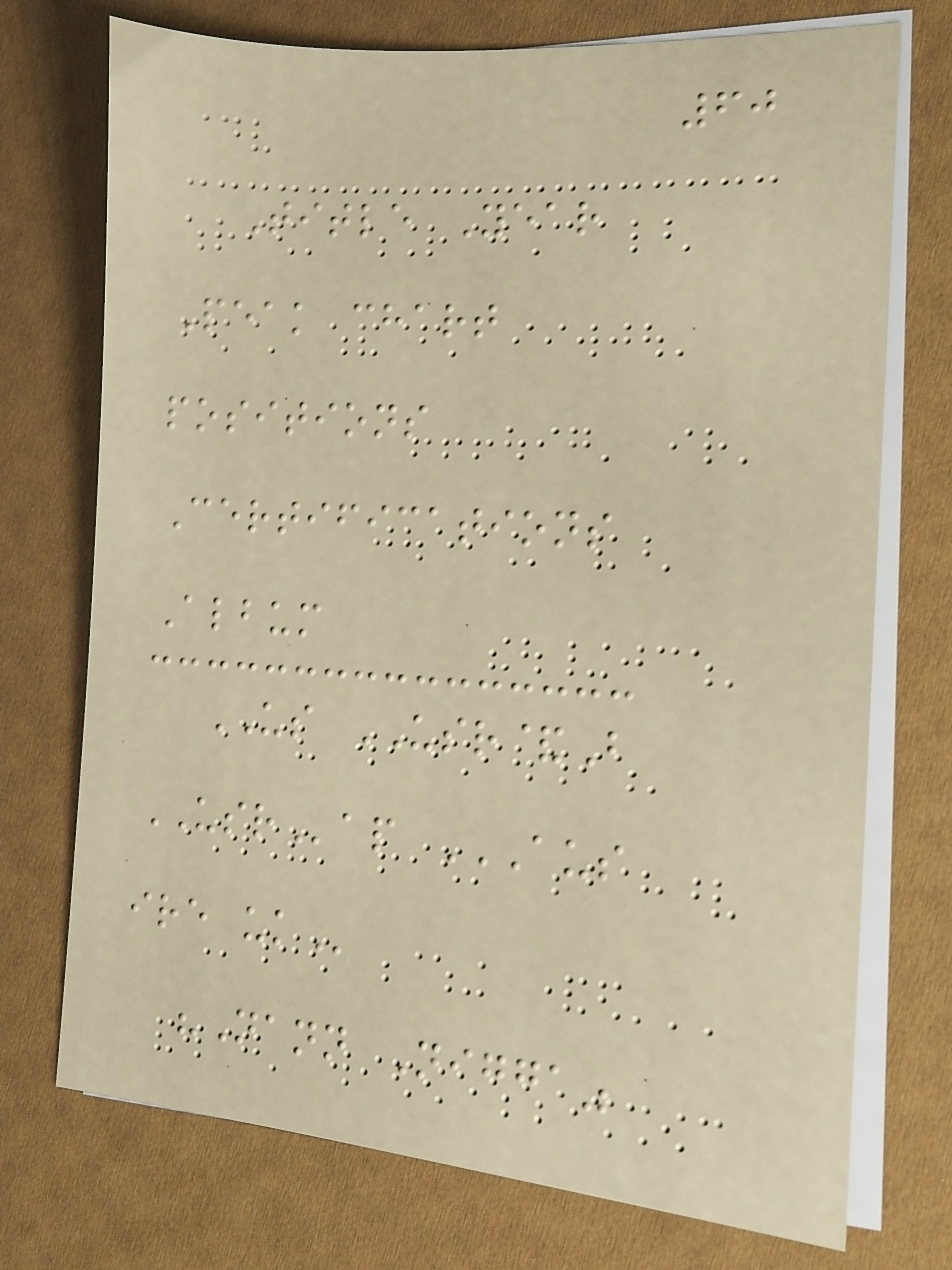60
Title Year
Peak chart
positions
Certifications
Album
US USR&B
USRap AUS
IRE UK
"Nann Nigga"
